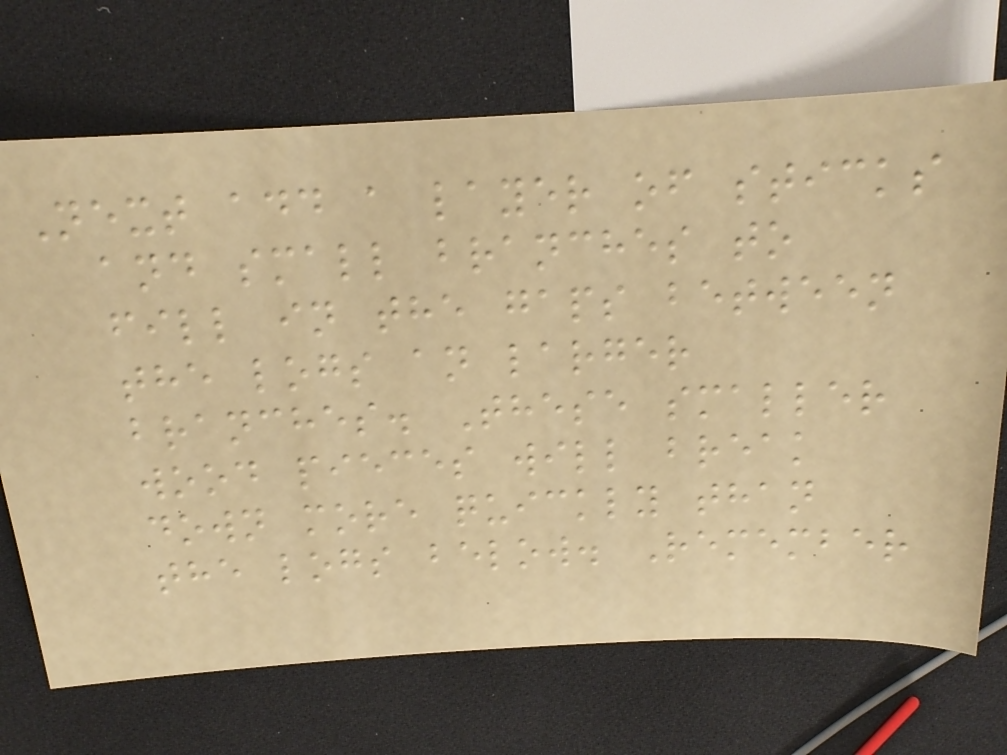Next add a layer of sticks
and small branches to
fill in the gaps between
the logs an larger
branches. These smaller
wood pieces will break
down more quickly than
the logs below. Remember
